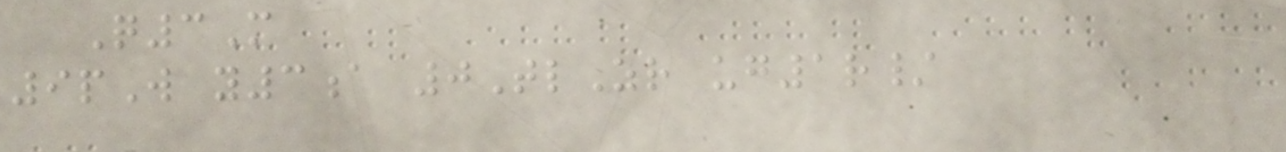Q3M
9pW y3a 0TlZr ug1r/
